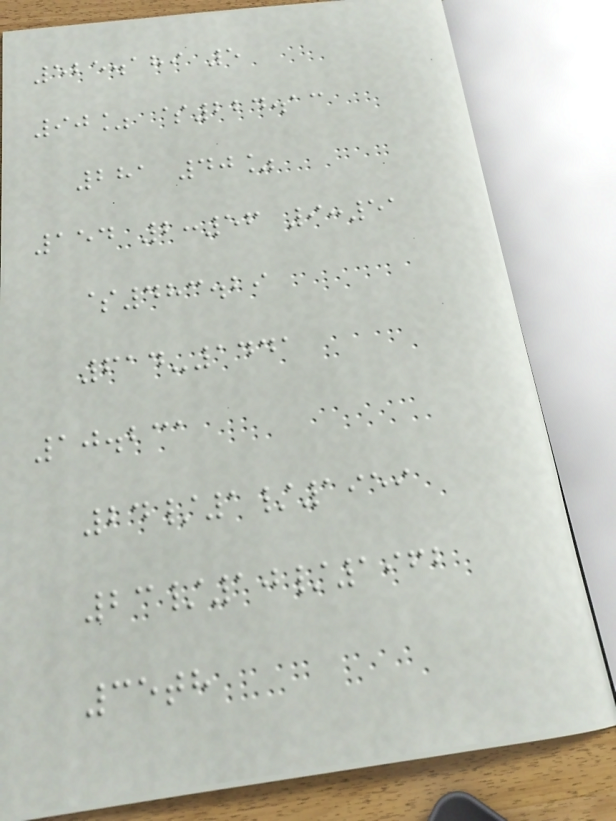525.189 5
90% $224.13
281 40%
154 2:56 9:51
$483.29
614-1441
10.231
24/1/1959
23/10/1962
35th
